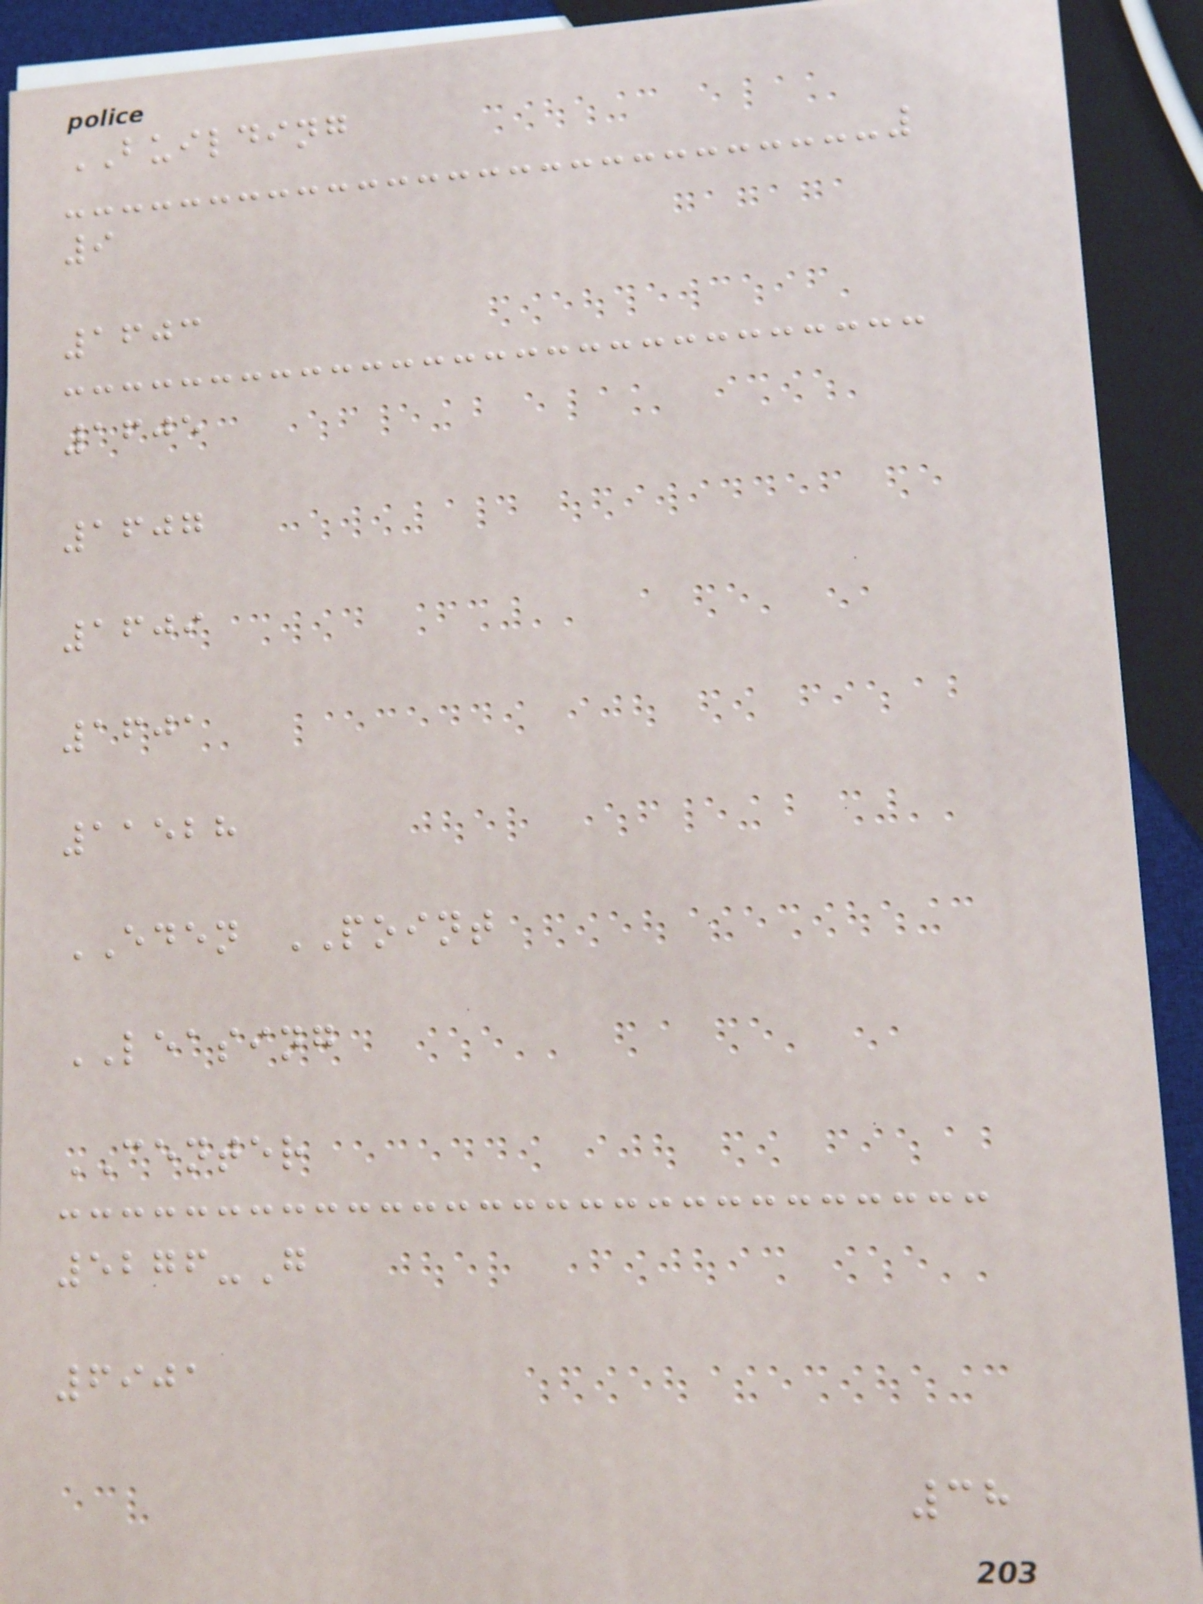BUILDING
9
1603
1605
1607
1609
1601
11528
EDEN POINT
LEASING
CENTER
5276-G
6901
38
